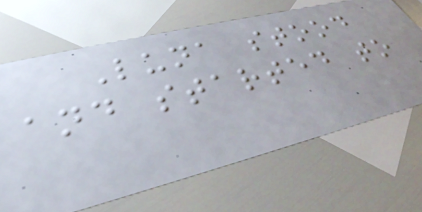Luna stood
and started to
